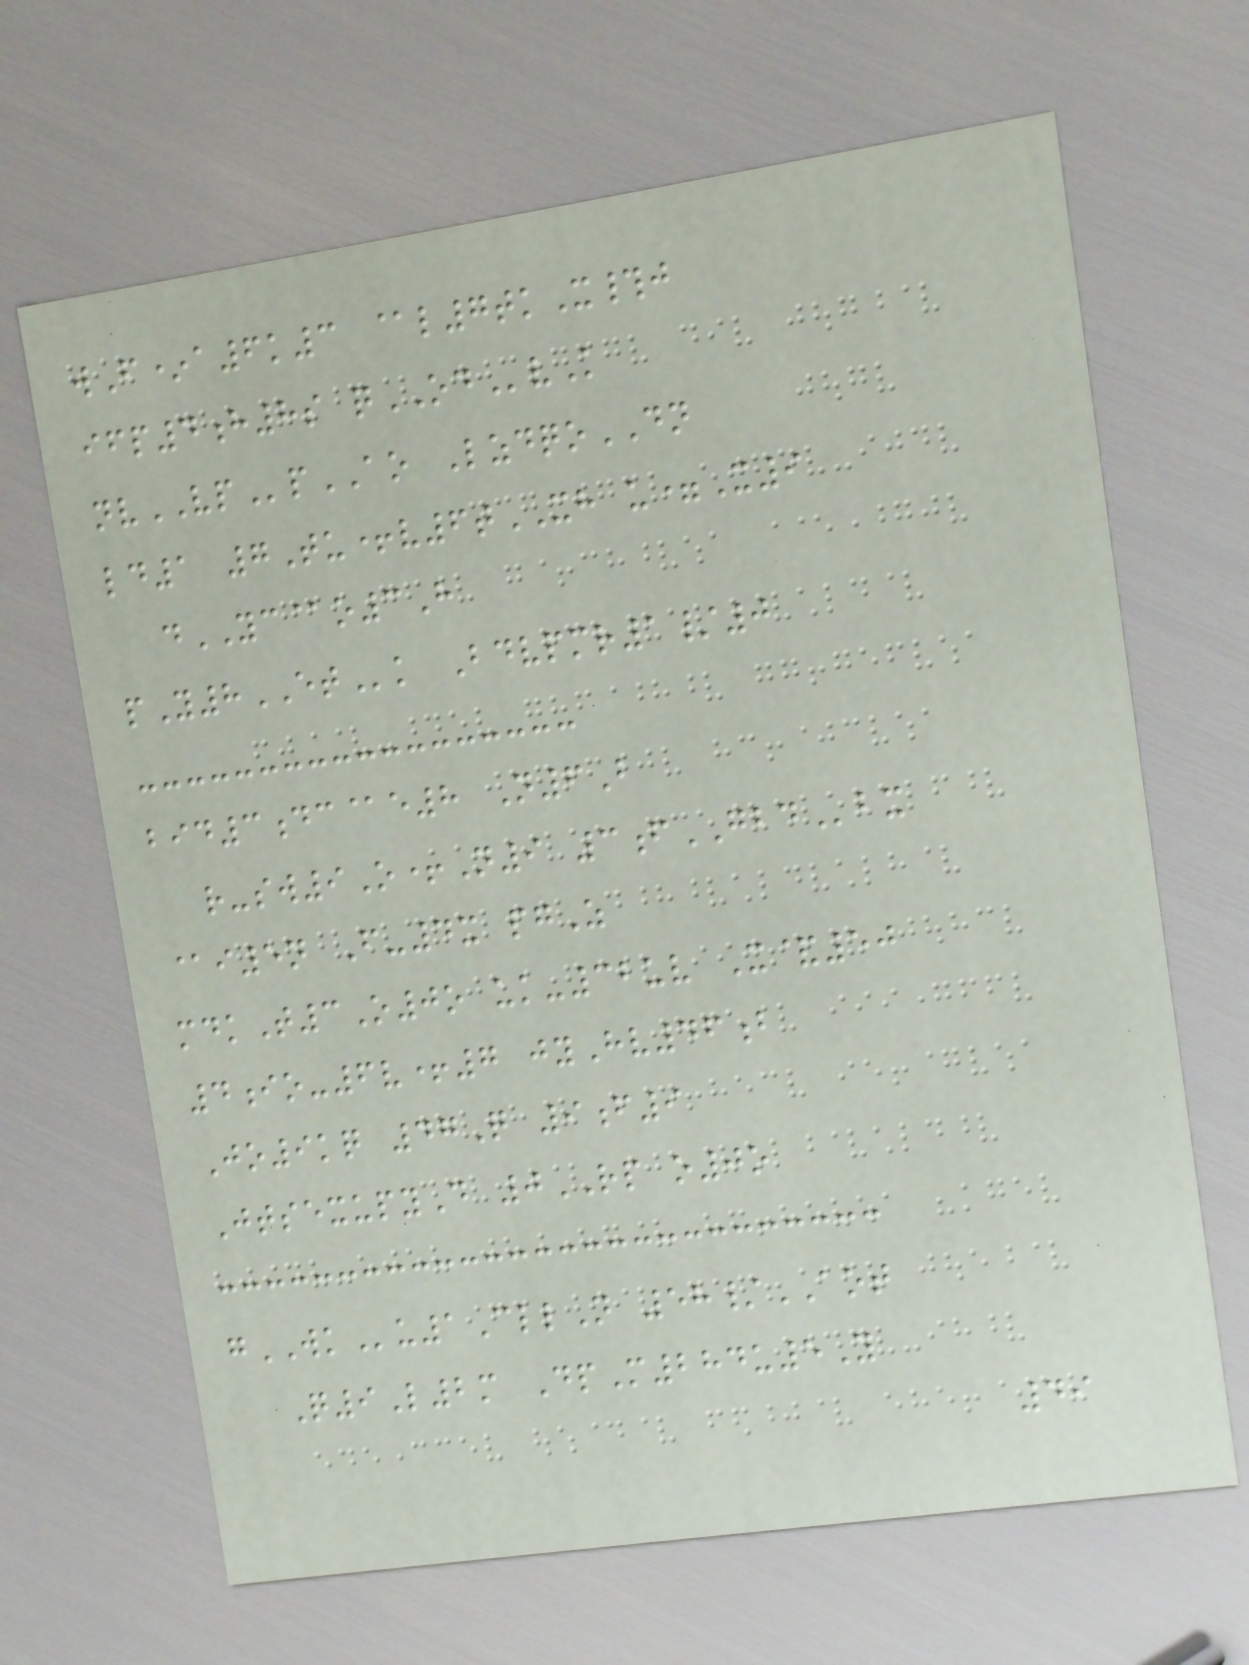wF*a6k3 @l7tkX#j
ifp4h8s qODvK
nvVPpAO LzdqoDN
ld1 7Tu+v6tXH u=X9
dYC@o3H
pY8ETk Bdvpmr1/0
bid3dc@e8 N6B
r-sw9O+N9 3fGBDbx
@i5n F-4x pgZ
mdkT3O0o uk-32uv X&50
4io-6v+7 jyHv46b
Jo9kq 47Q 9f9
JtsexupyD 0RP o0o
gWKu1CllN 58/AOT
Q9L2m DpM284u5Y
49
